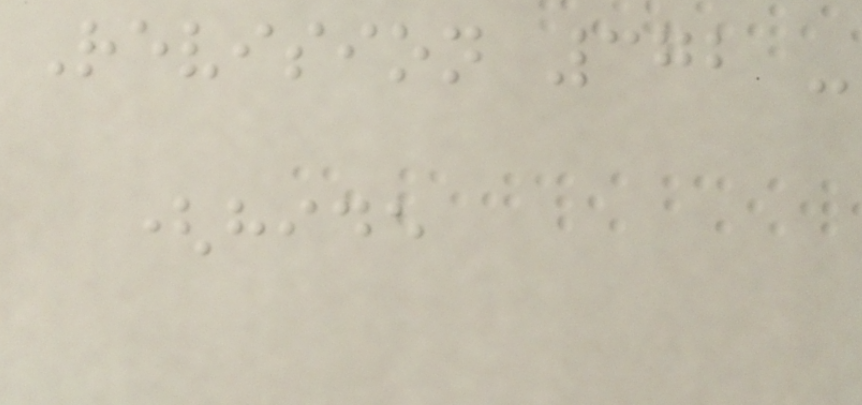Revision 372 -
(hide
